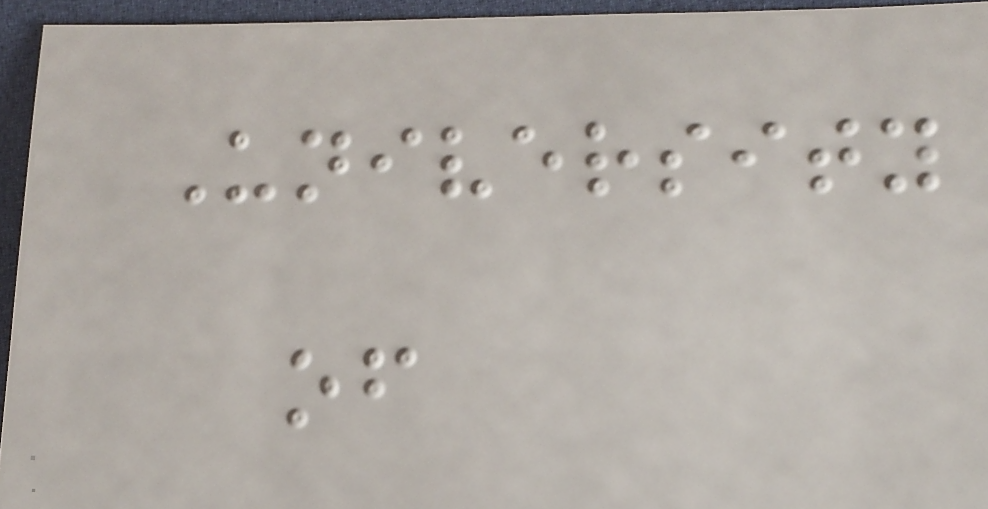University
of
